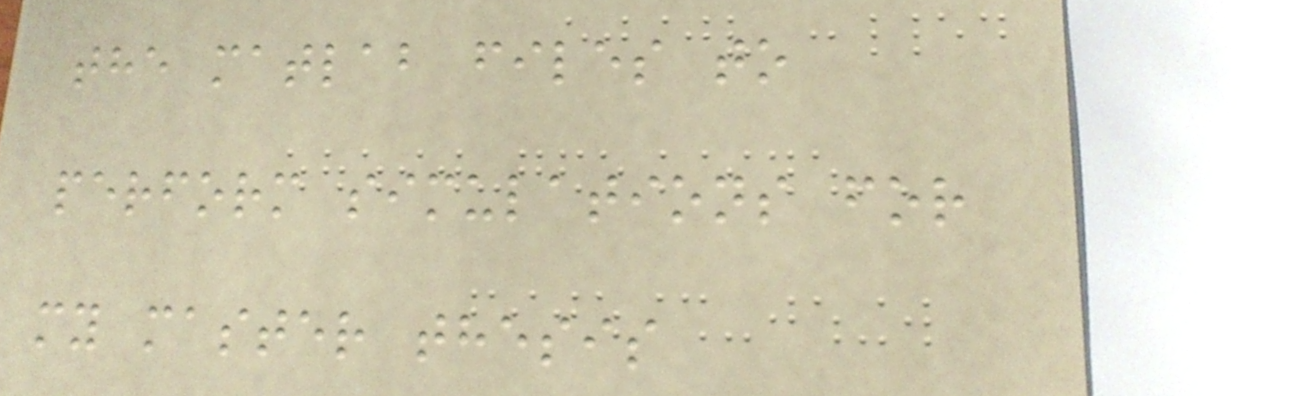the matlab files to
perform simulations for
my master thesis
